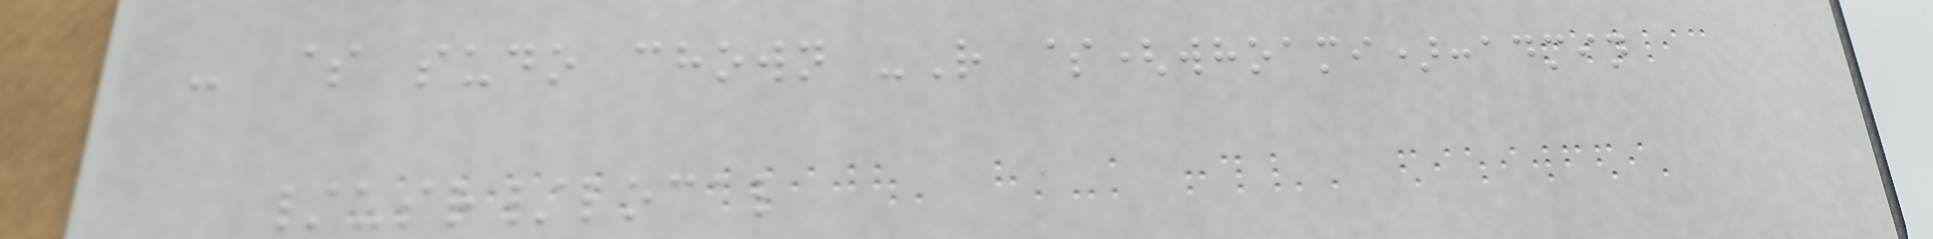- $ sudo chown -R $(whoami):admin
/usr/local
